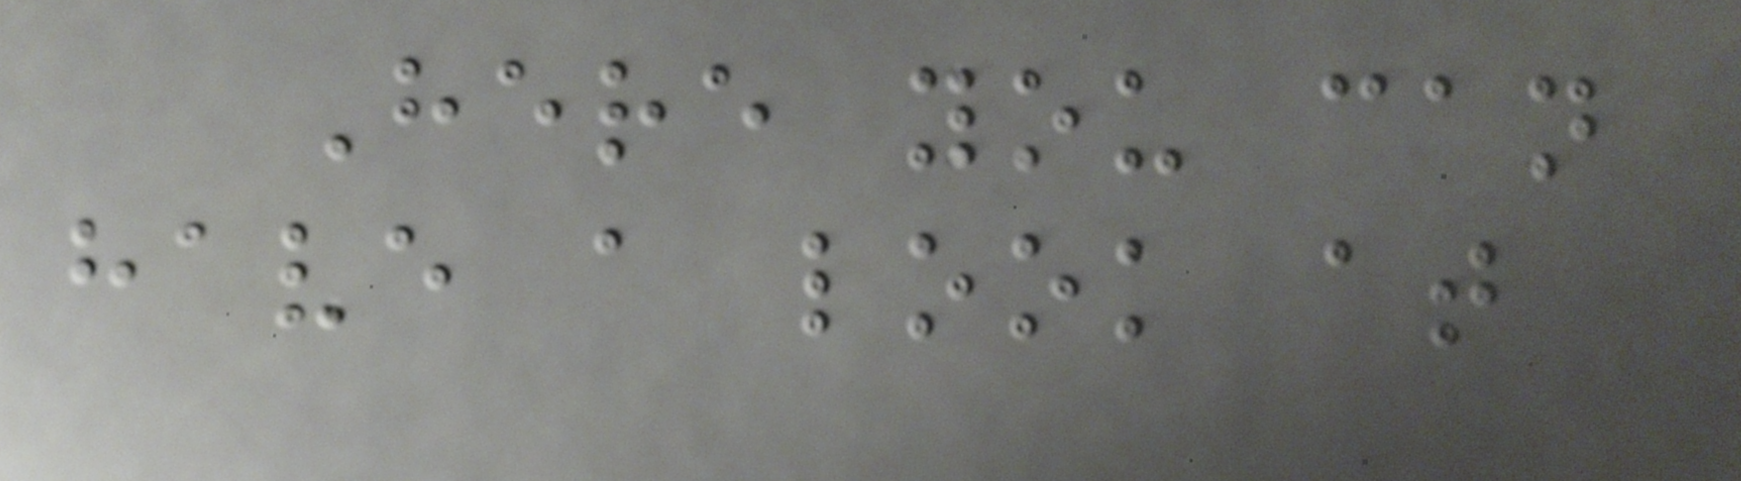Here you can
have a look at
